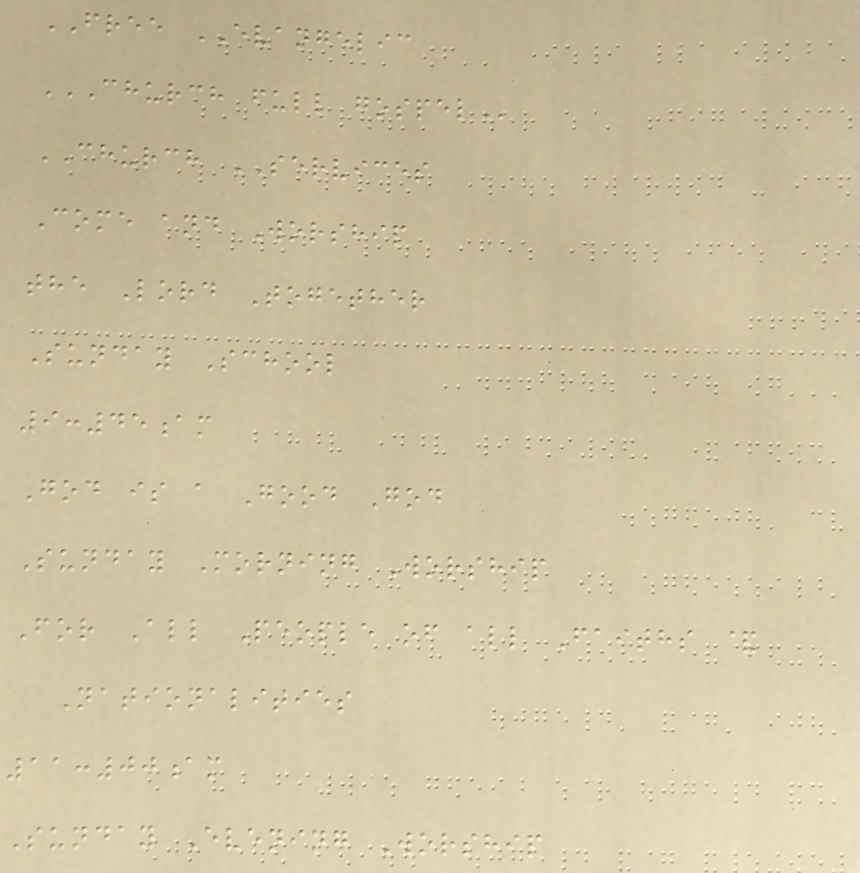FREE EVANGELIC
CHURCH FULL GOSPEL
CHURCH SERVICES
Come and Worship
the Lord Together
Sunday School
9:45am
God is a Good God
Sunday Morning Worship
For All People of all Faiths &
Nationalities
11:00am
Sunday Evening Worship
